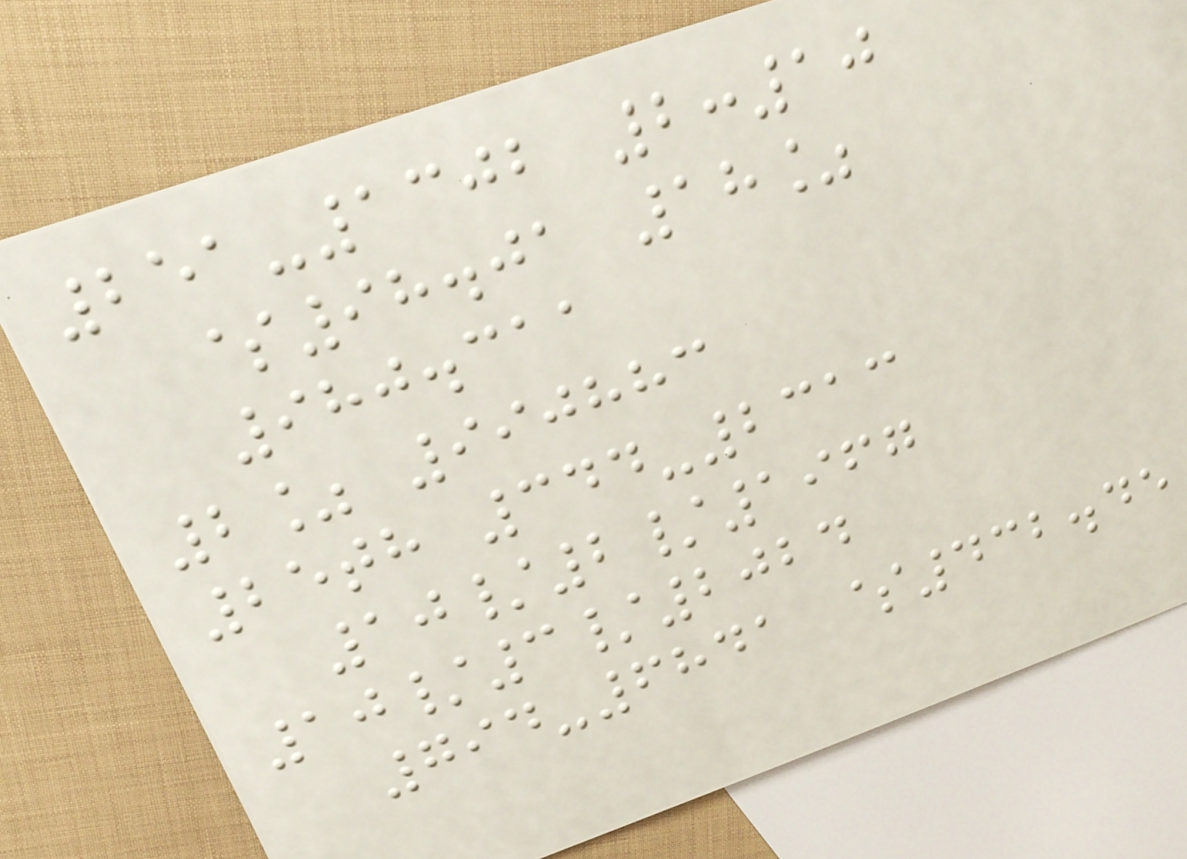251-1302 2:10
$98.01 18%
980.311
2% 990883
25th 344-2313
10/2/1967
10/3/2024
794-6841 $432.45
